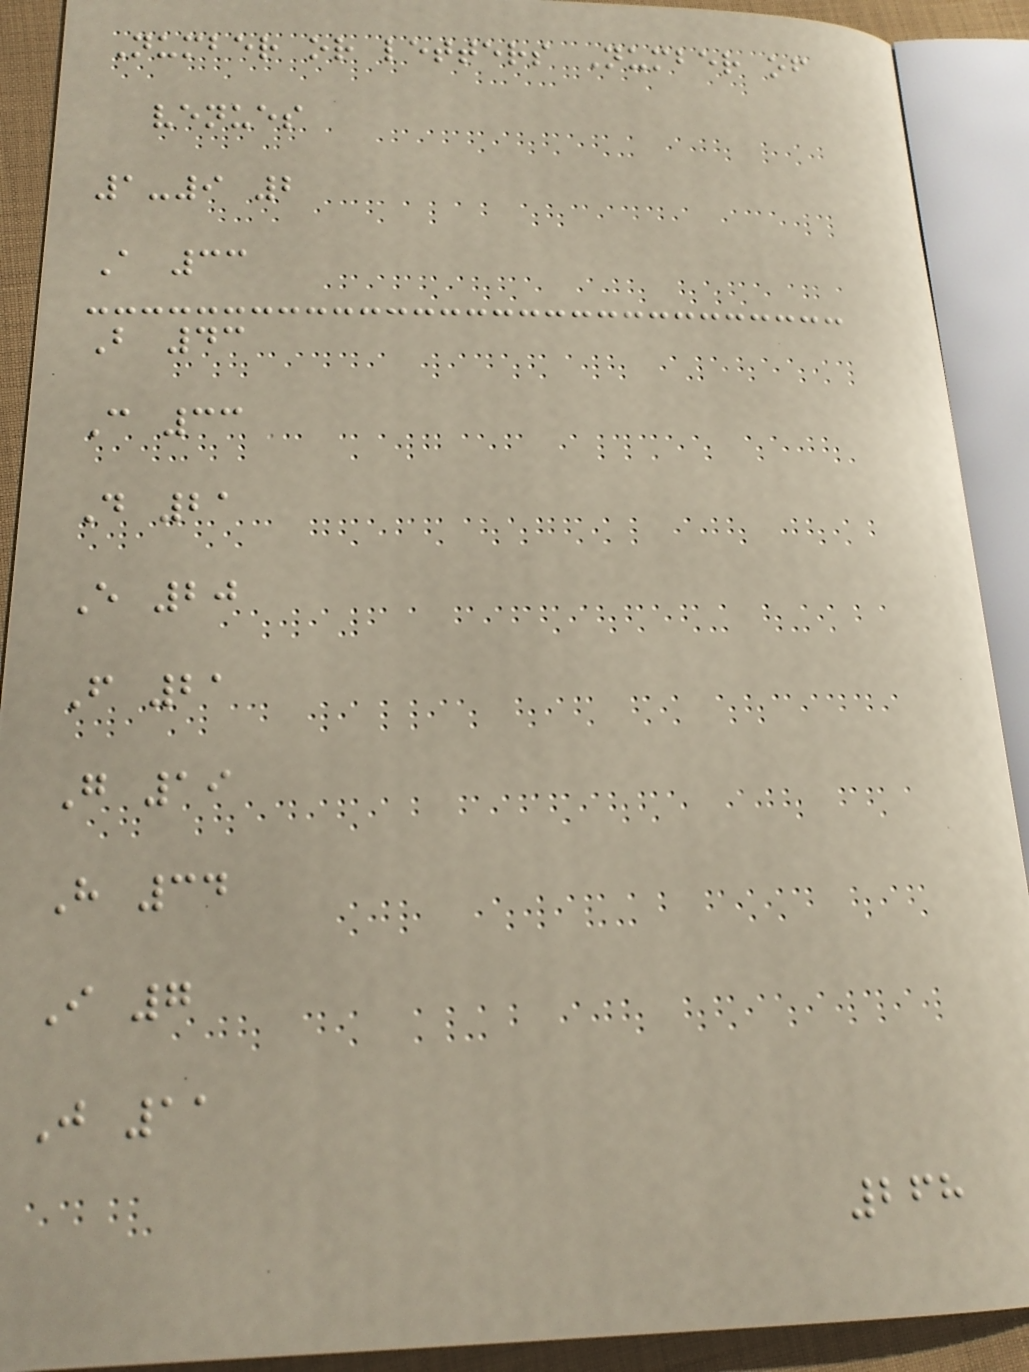Number or letters Number of
venues
1-9 2
A 33
B 43
C 33
D 21
E 20
F 21
G 19
H 34
I 7
J 11
268
